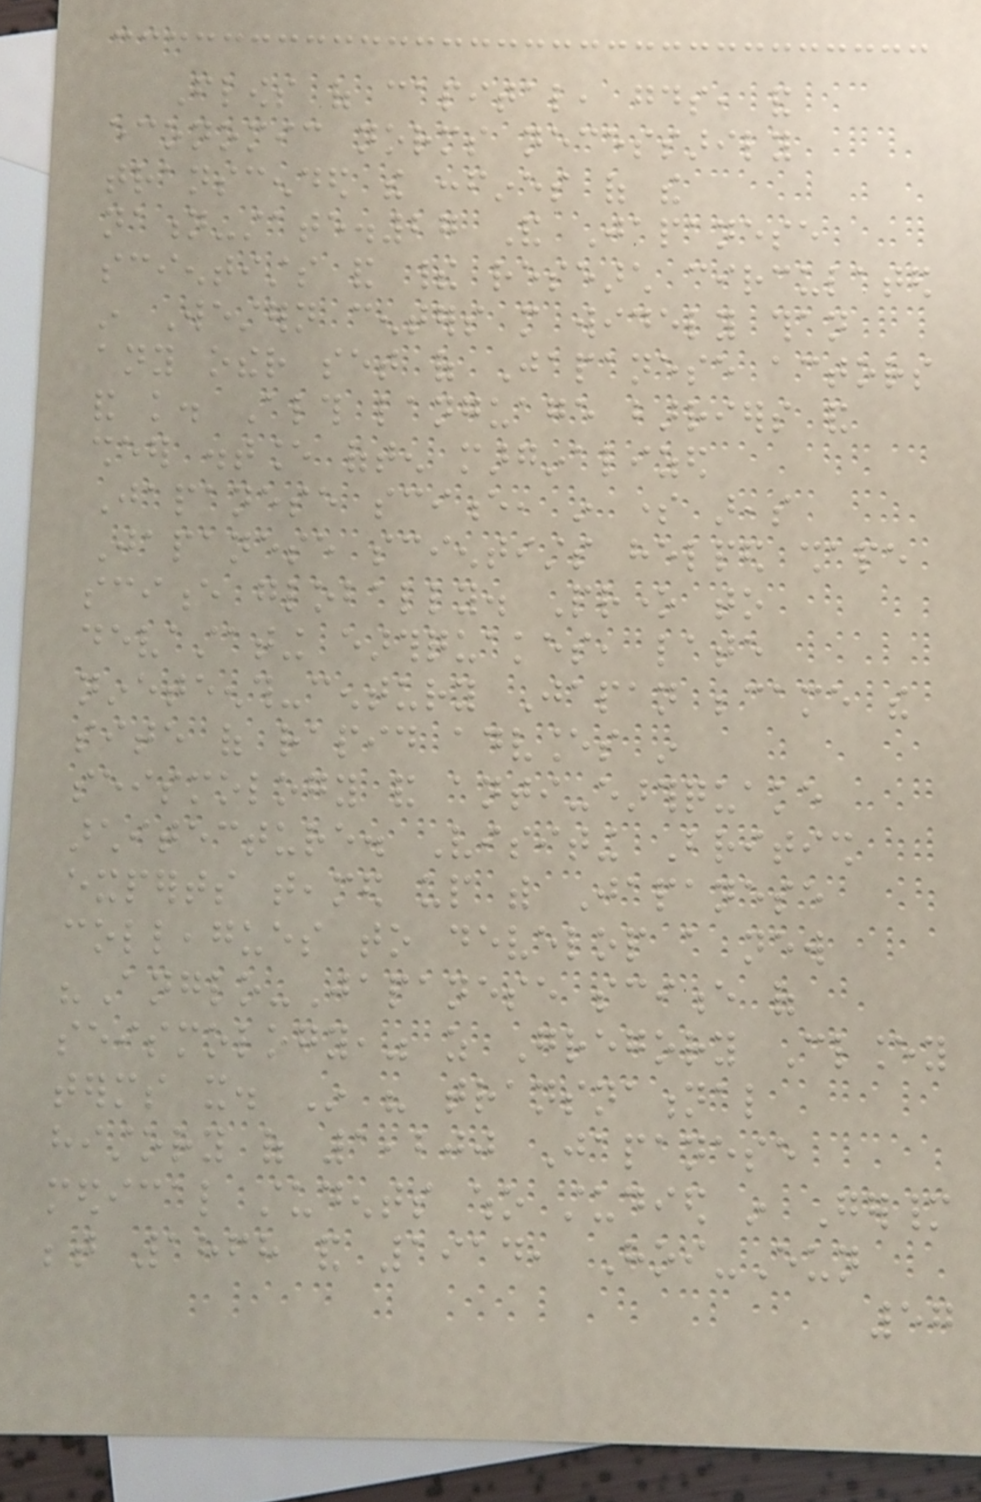Flows of capital, goods, and
economic norms necessarily
transcended the confines of the
nation-state.27 And Japanese
scientists and their research circulated
in Western centers more widely than
any other set of Japanese actors
and knowledge. Although language barriers and
sheer distance often marginalized
Japanese science, in some areas
Japanese scientists helped shape
science globally. Prone to
devastating earthquakes, late
nineteenth-century Japan became the
site of rapid advances in
seismology and anti-earthquake
architecture. Visiting British
experts teamed up with Japanese
colleagues to develop a new
"Anglo-Japanese science of
seismology," as Gregory Clancey
terms it. In his transnational
history of 1,200 Japanese
medical students who studied in Germany
between 1868 and 1914, Hoi-Eun
57
